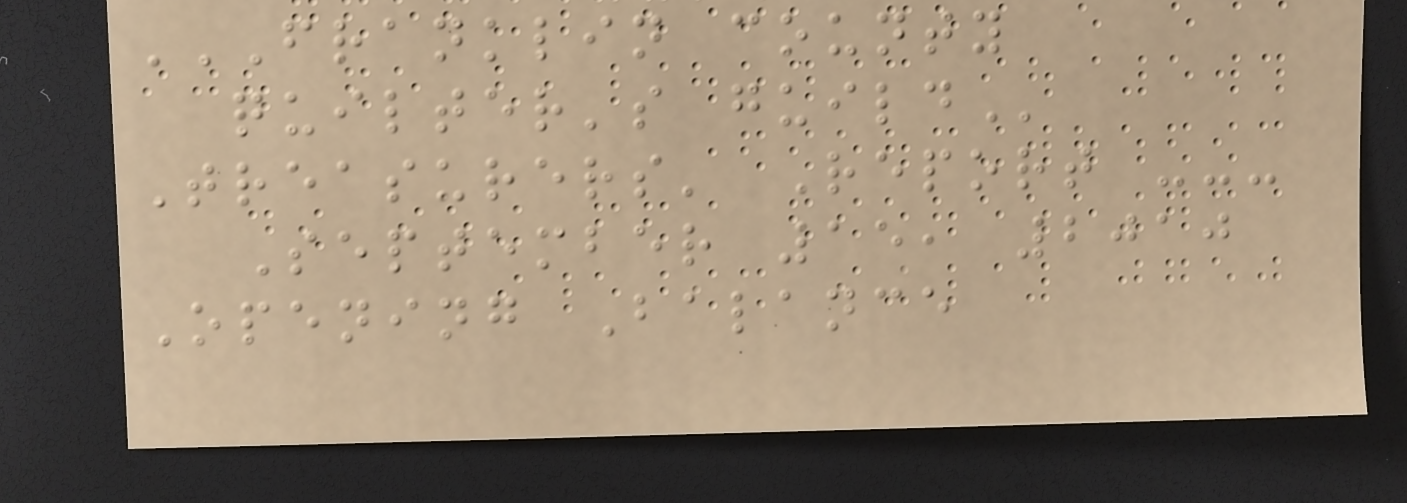FRANKLIN COUNTY
QUILTER'S GUILD
Treasurers' Report ---
September 15, 2010
Opening Balance
